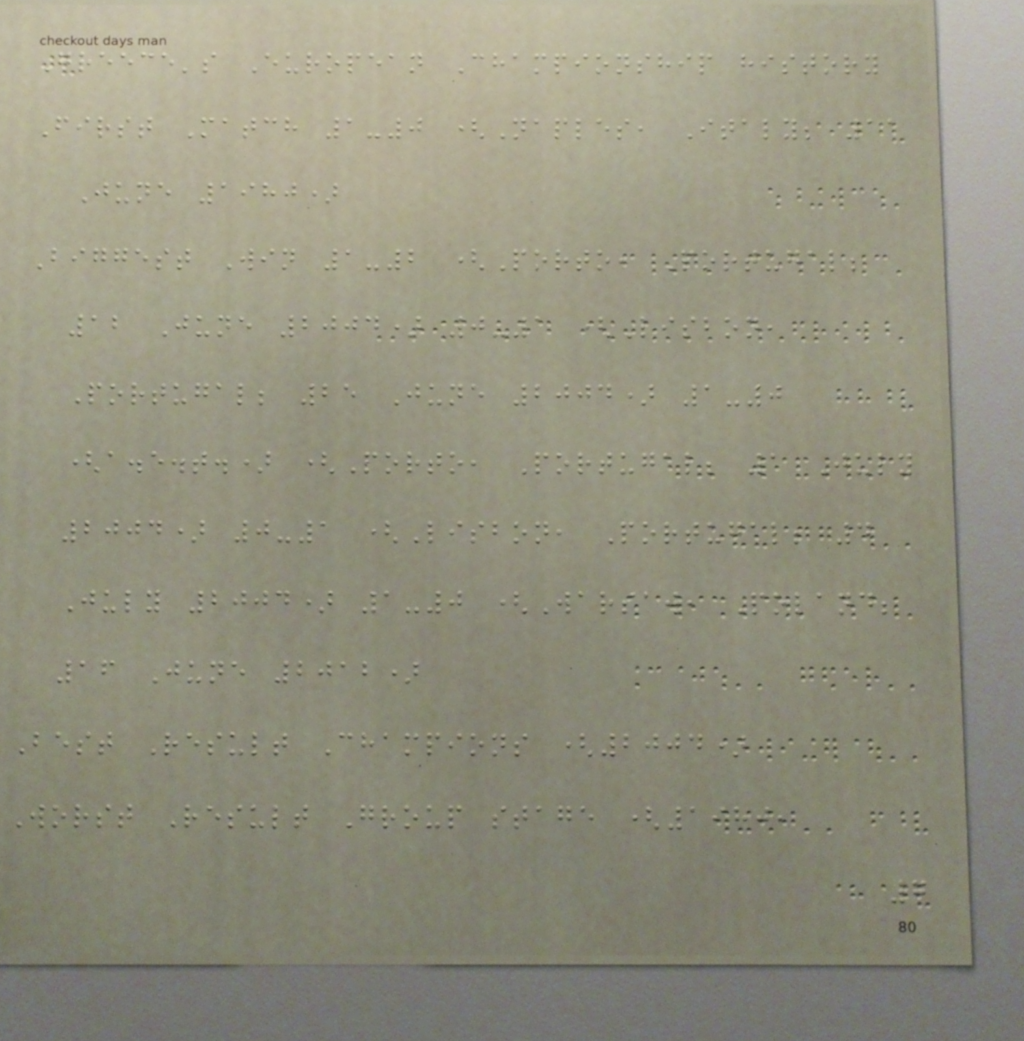Greece's European Championship history
First Match 1-0 (Naples, Italy; 11
June 1980)
Biggest Win 1-2 (Porto, Portugal;
12 June 2004) 0-1 (Lisbon,
Portugal; 25 June 2004) 1-0
(a.e.t.) (Porto, Portugal; 1 July
2004) 0-1 (Lisbon, Portugal; 4
July 2004) 1-0 (Warsaw, Poland;
16 June 2012)
Best Result Champions (2004)
Worst Result Group stage (1980,
7
